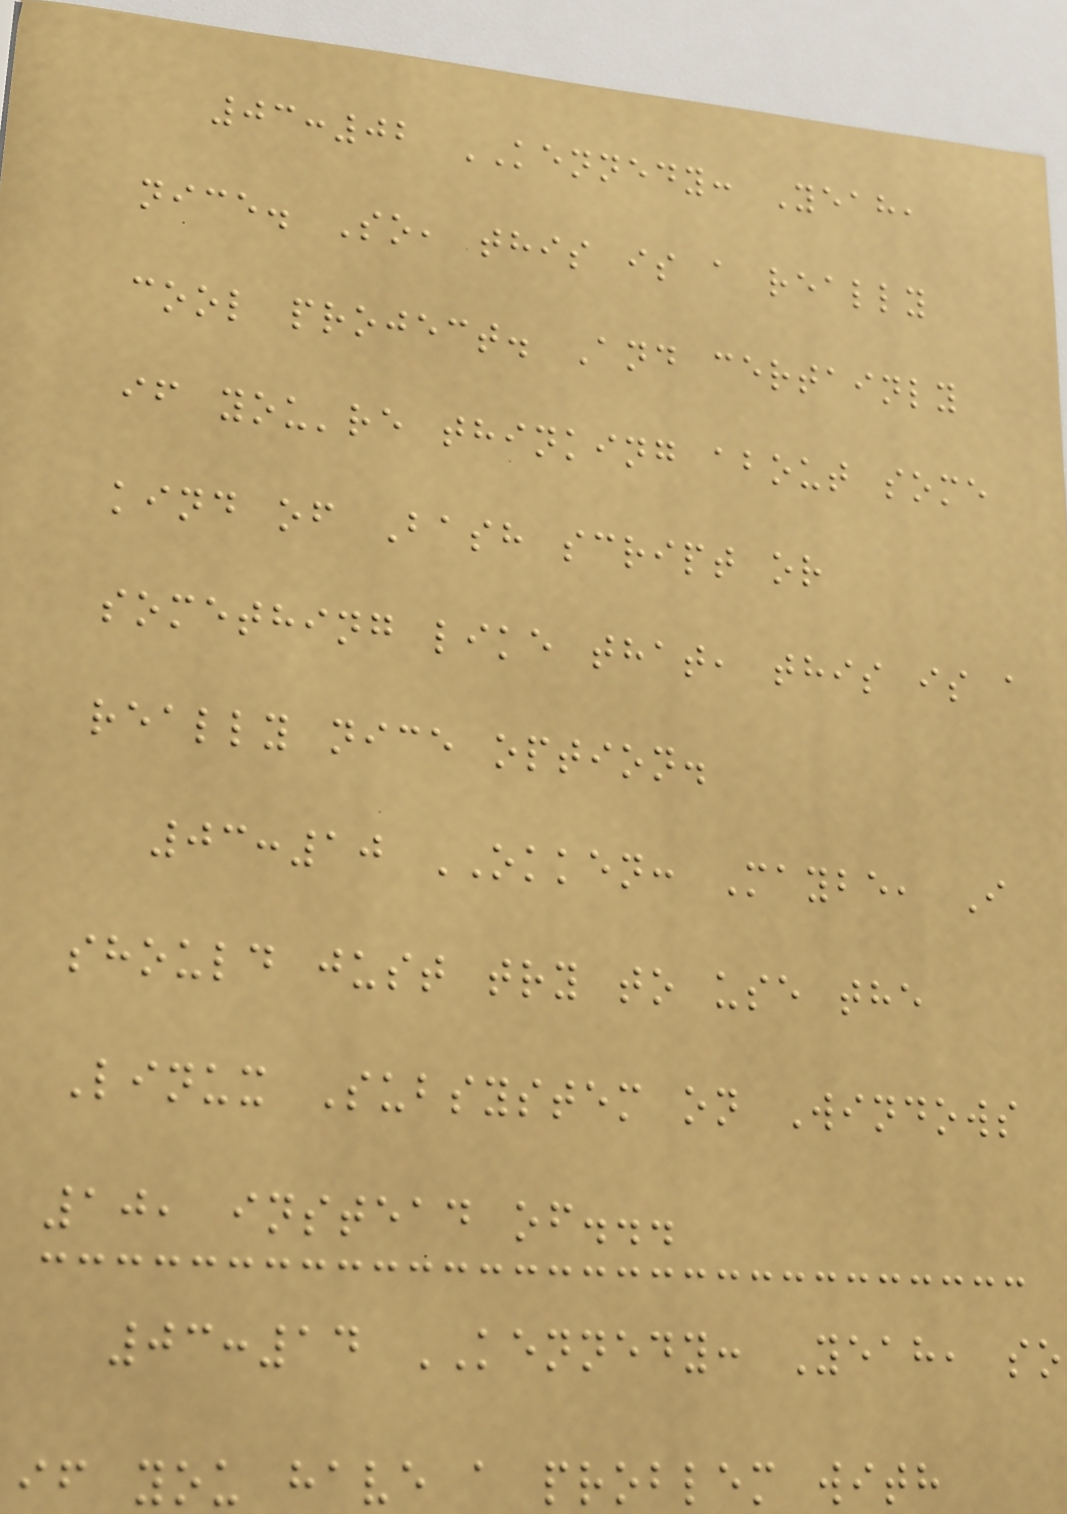03:02 KENNEDY: Yeah,
nice. So, this is a really
cool project. And certainly
if you're thinking about some
kind of Bash script or
something like that, this is a
really nice option.
03:10 OKKEN: Maybe, I
should just try to use the
Linux Subsystem on Windows
10, instead of...
03:14 KENNEDY: Yeah, so
if you have a problem with
